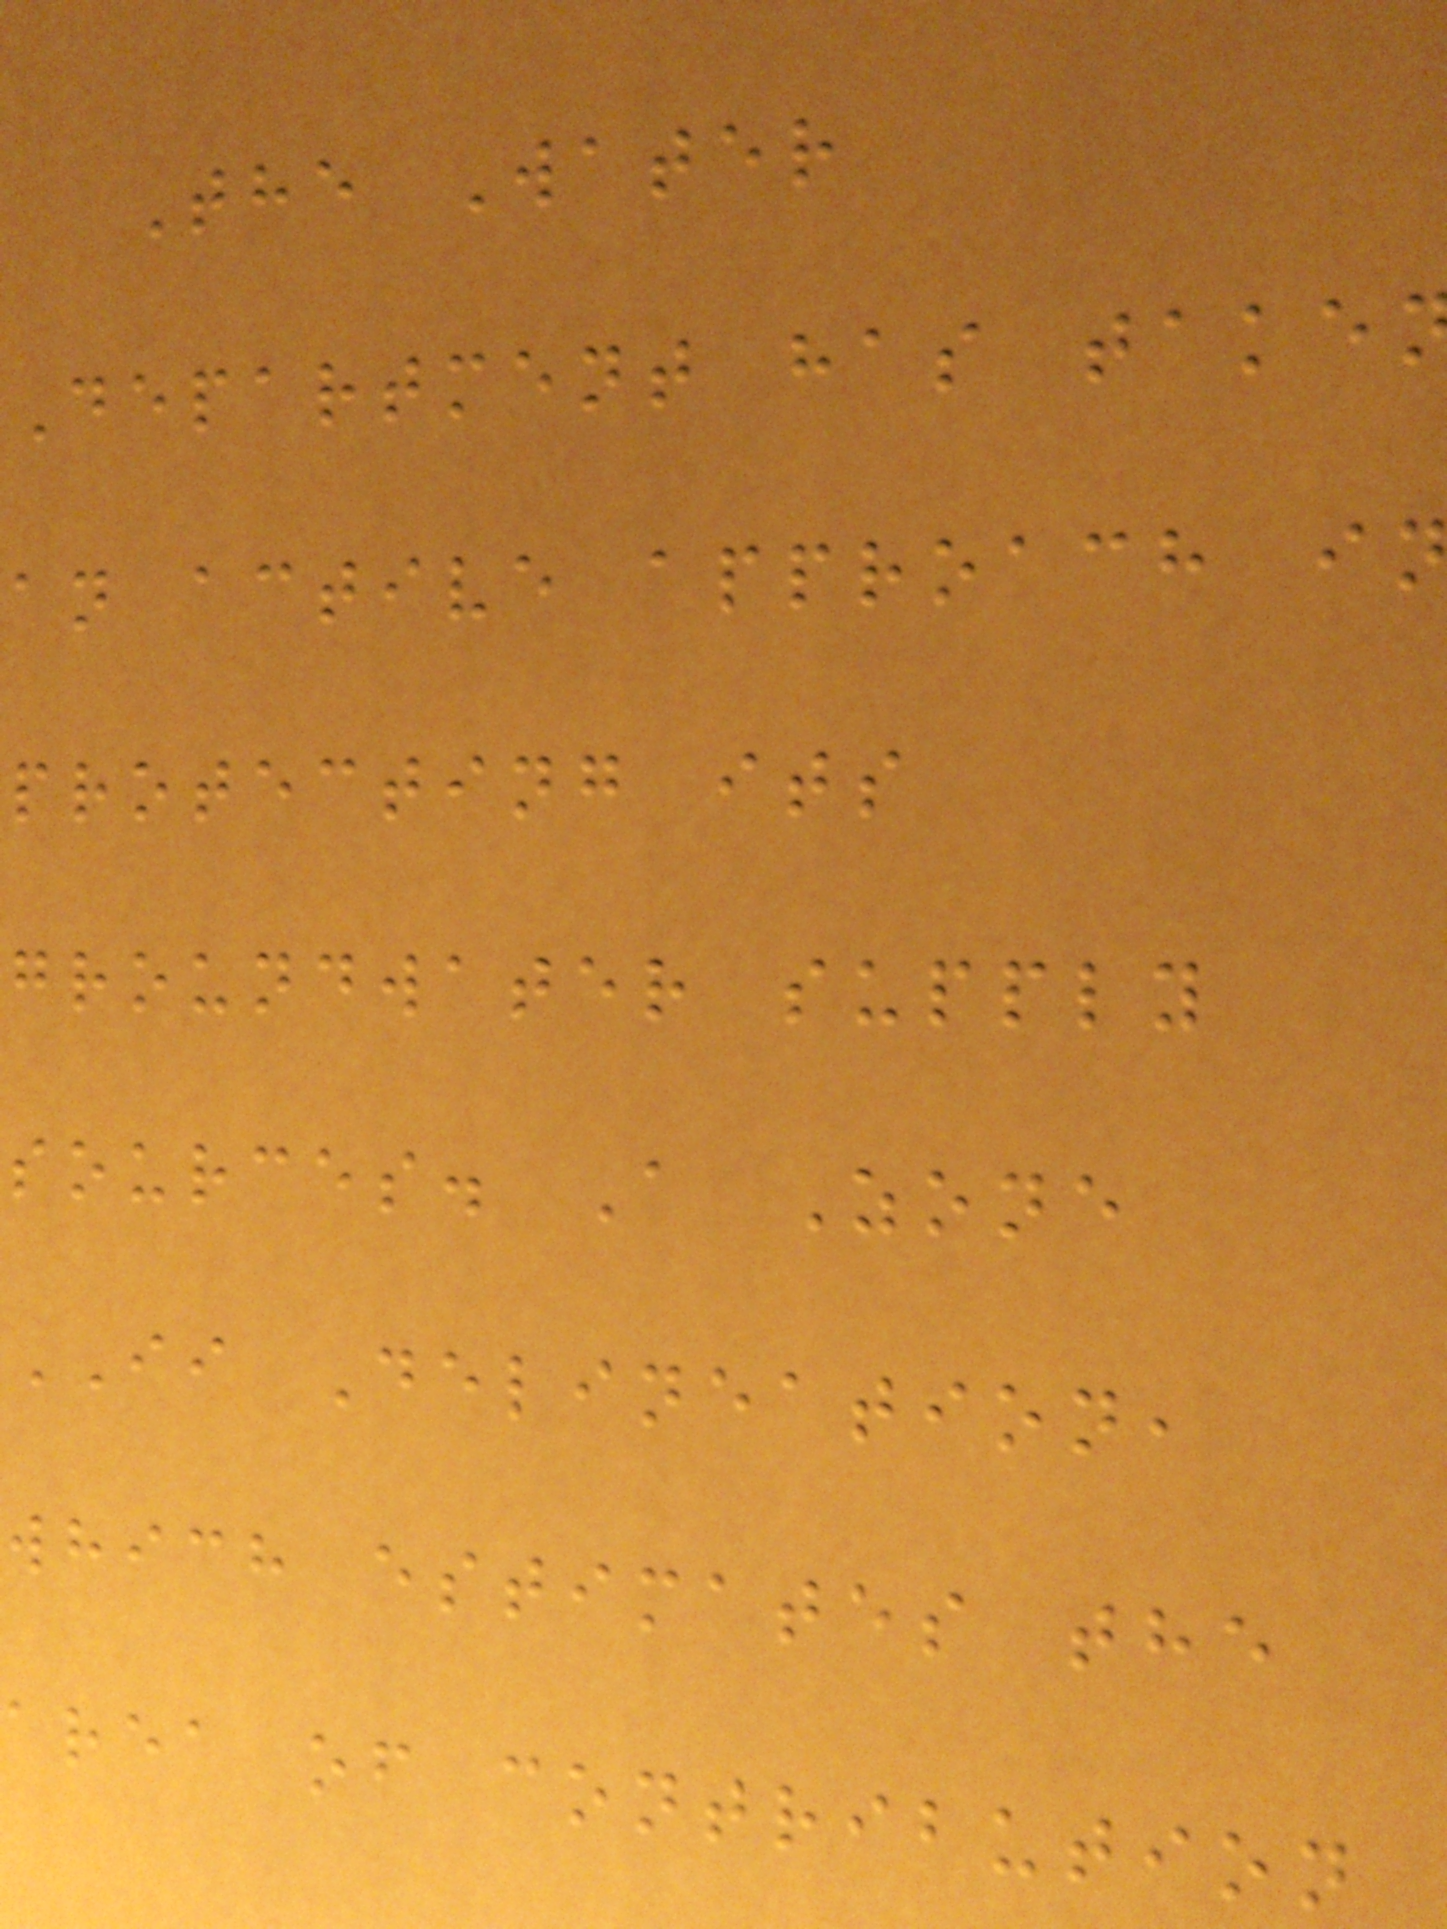The Water
Department has take
an active approach in
protecting its
groundwater supply
sources. A Zone
II Delineation,
which estimates the
area of contribution
